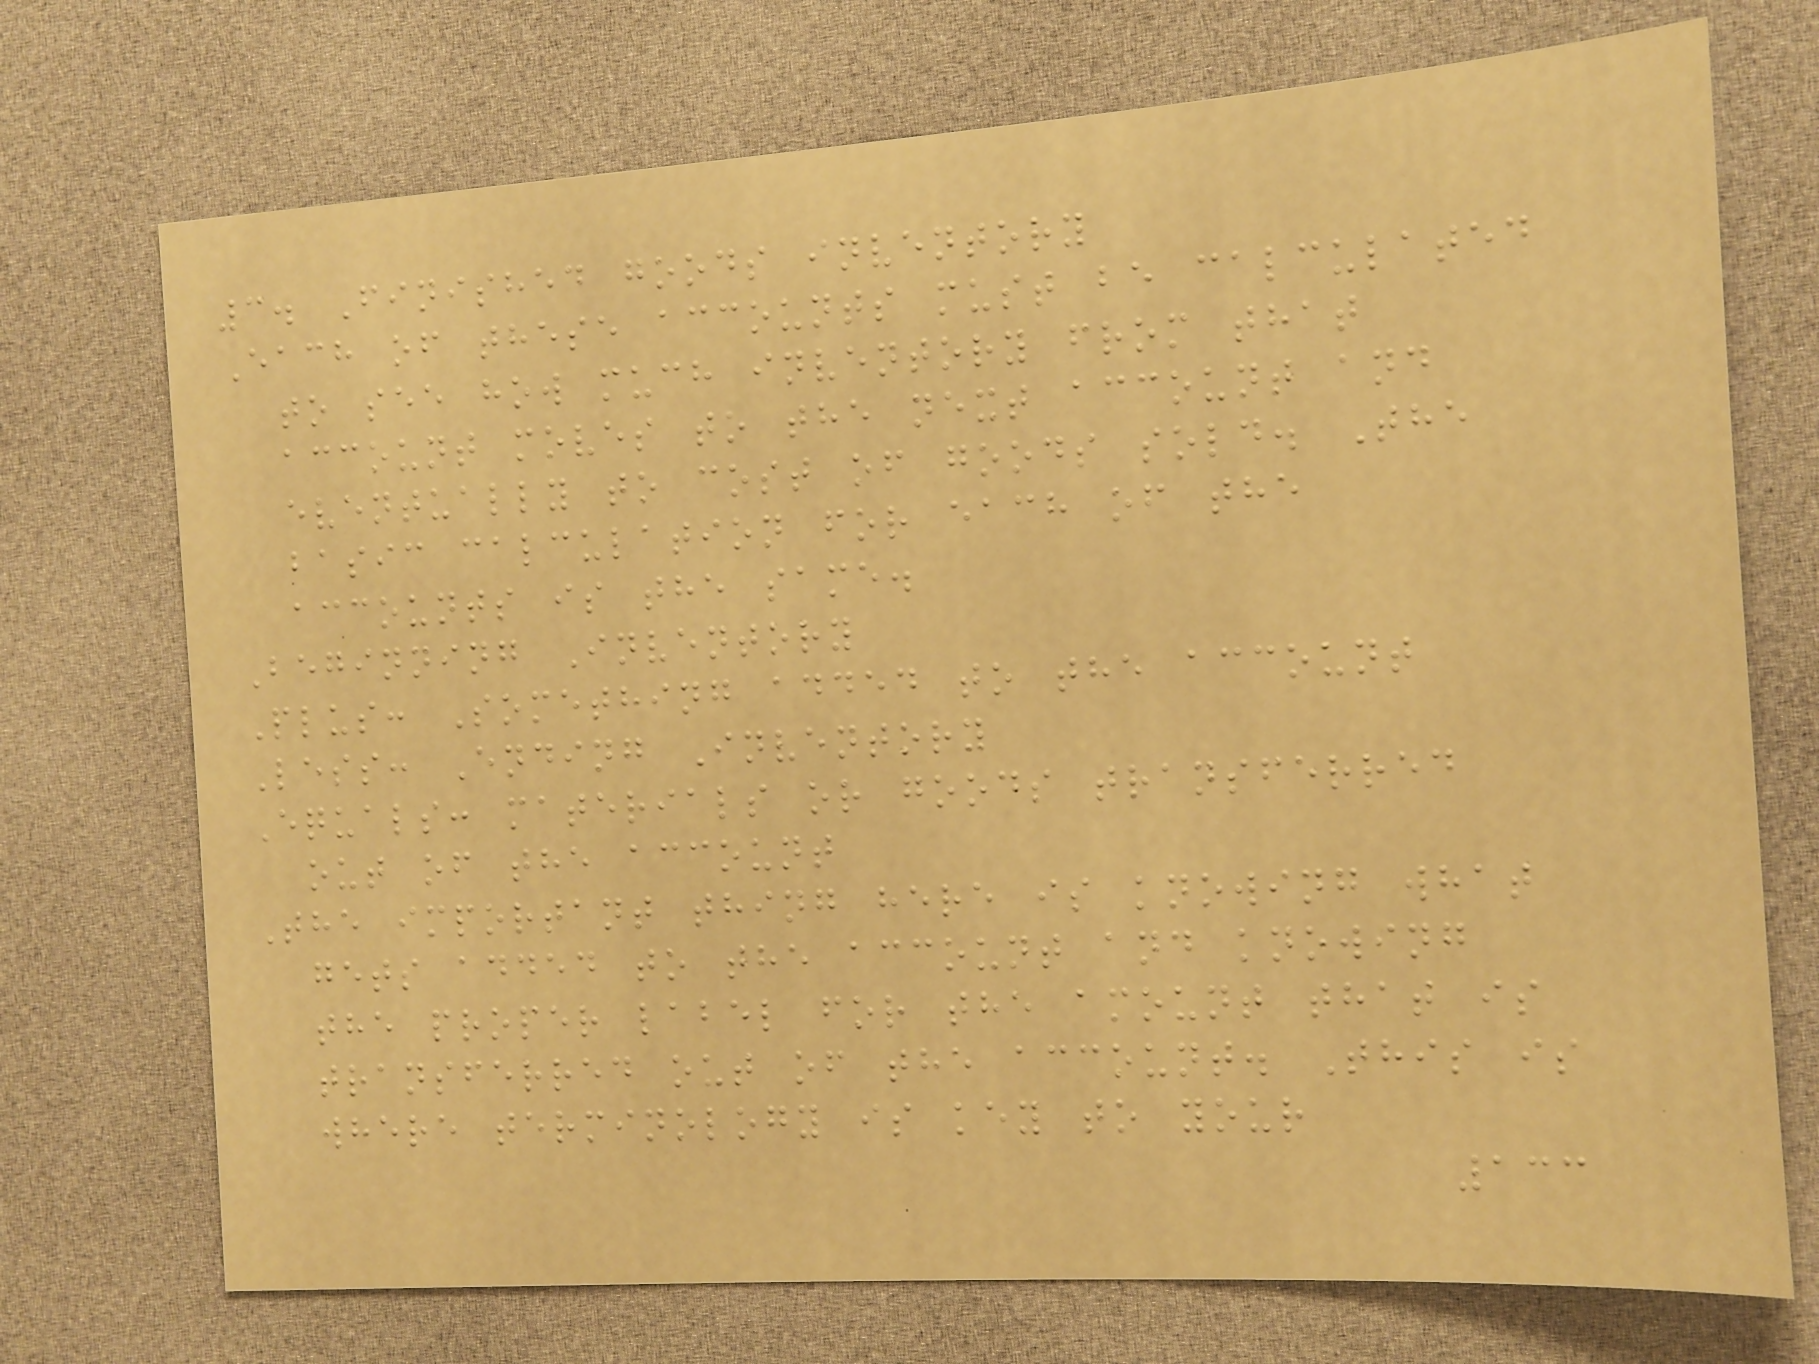3. Finished goods inventory
Each of these accounts must be calculated
to see how much inventory from that
account moves to the next account and
eventually to cost of goods sold. The
basic calculation for each of the
accounts is the same.
Beginning Inventory
Plus: Something added to the account
Less: Ending Inventory
Equals: materials or goods transferred
out of the account
The important thing here is knowing what
gets added to the account and knowing
the proper label for the amount that is
transferred out of the account. This is
where terminology is key to your
133
